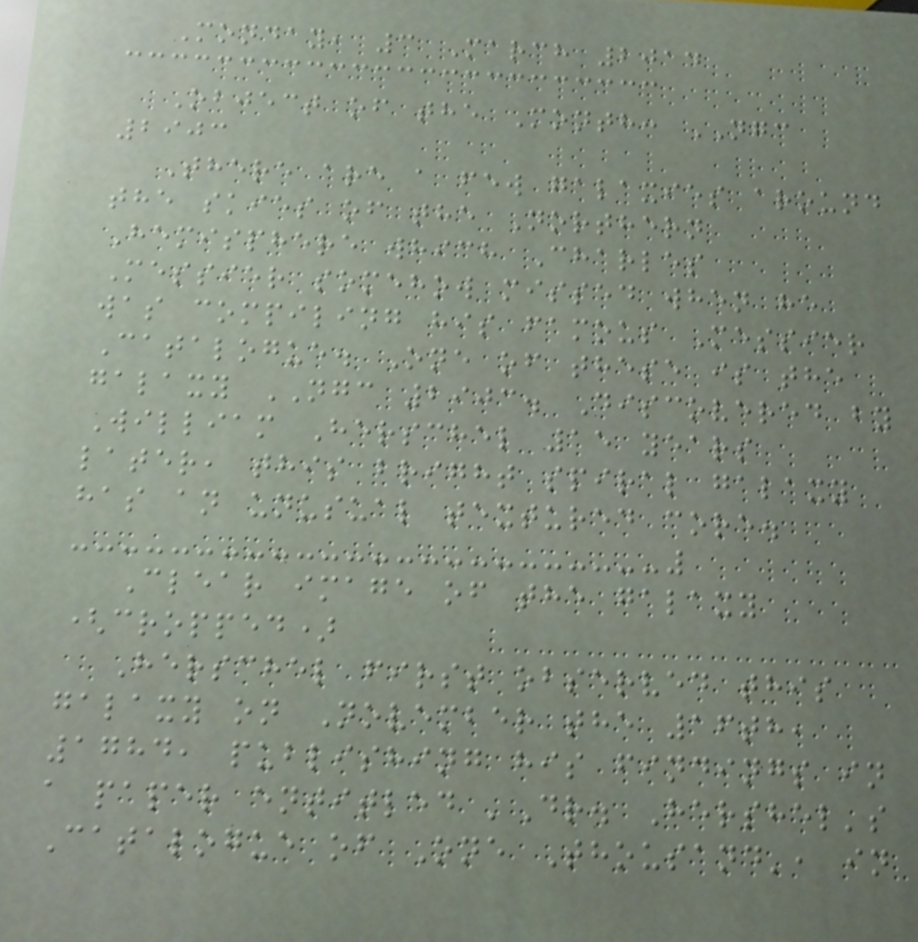Monday, 3 March 2014
Object of the Month: NGC
2903
There are a few galaxies around
the skies of the Northern
Hemisphere which Charles
Messier somehow missed when he
was compiling his famous Messier
Catalogue. One of these is the
galaxy NGC 2903. Discovered by
William Herschel 15 years
later, this bright spiral galaxy
has an unusual textured core.
Clear image of the galaxy
(cropped)
Herschel first observed this
galaxy on November the 16th,
1784, publishing his findings in
a paper entitled 'Dr. Hershel's
Catalogue of One Thousand', in
